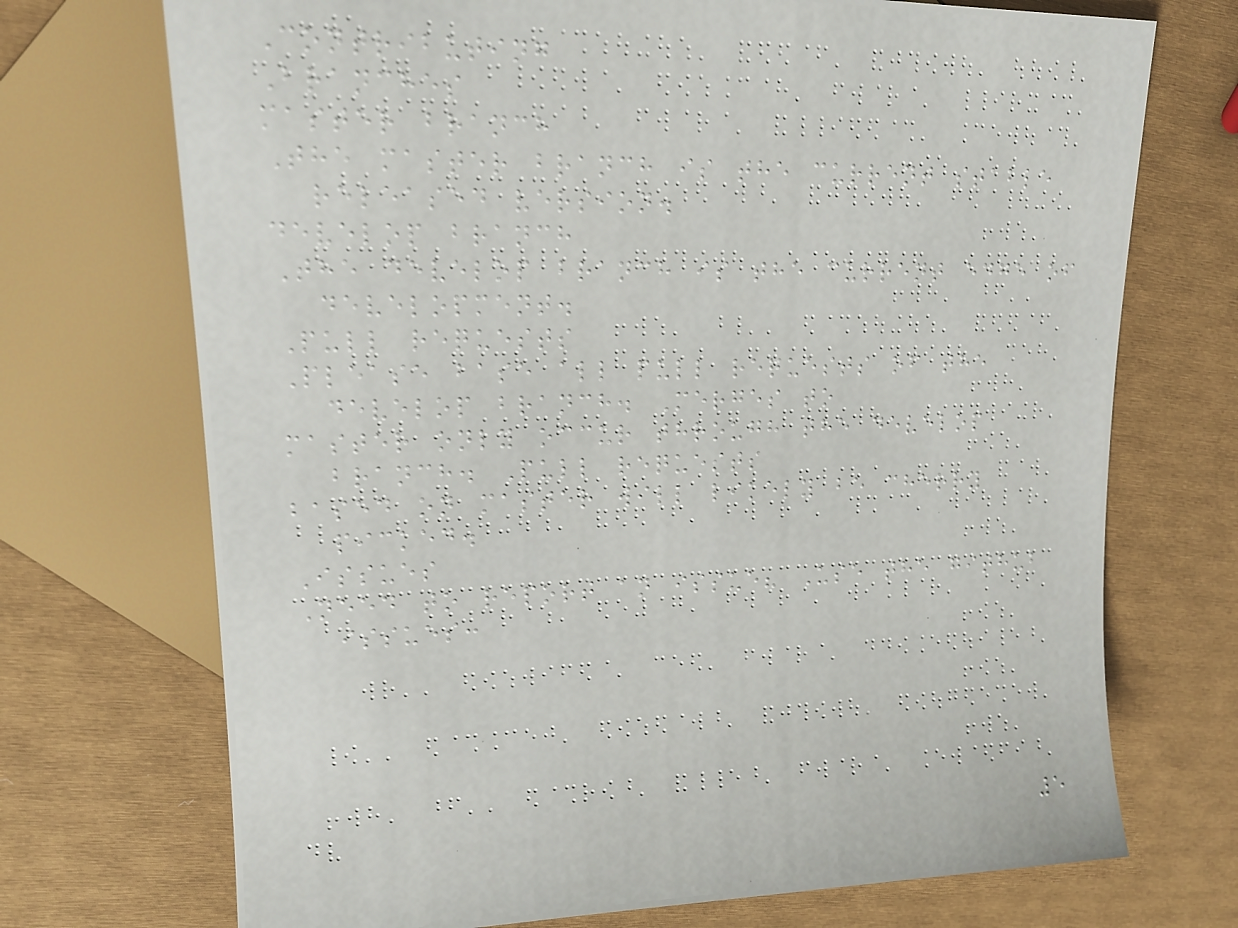Contributing
Branches
master branch
The master branch is the current stable
released version.
develop branch
The develop branch is the current edge of
development.
Pull requests
Please base all pull requests of the
develop branch. Merges to
master only occur through the develop
branch. Pull requests
based on master will likely be cherry
picked.
Issues
Need to report an issue? Use the github
issues:
5
